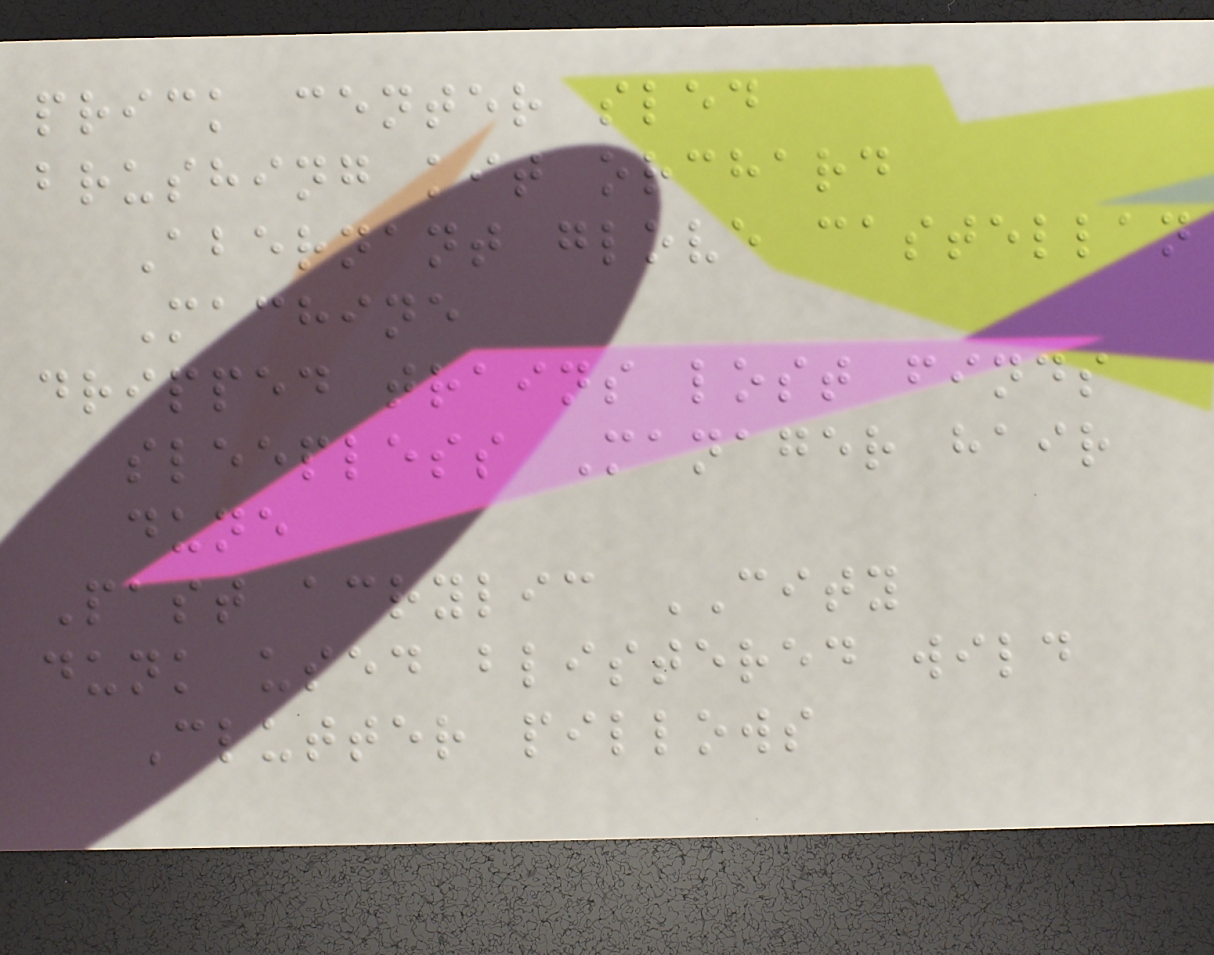prick center sled
brushing kit orchard
Abernant glove castellan
Machine
dripped trains lost finds
sleepless Manager hair
dune
Past acrylic CITY
dunk used blistered wild
Clutter pillows
